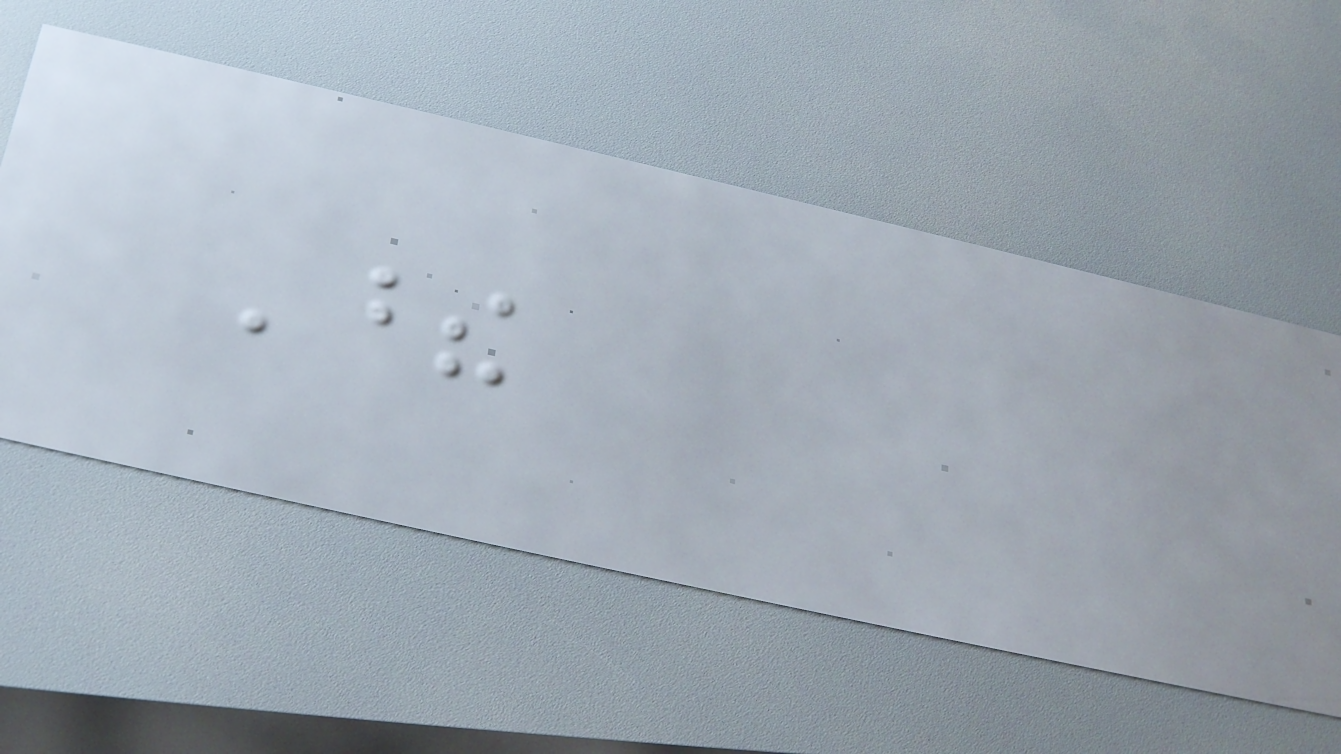These
